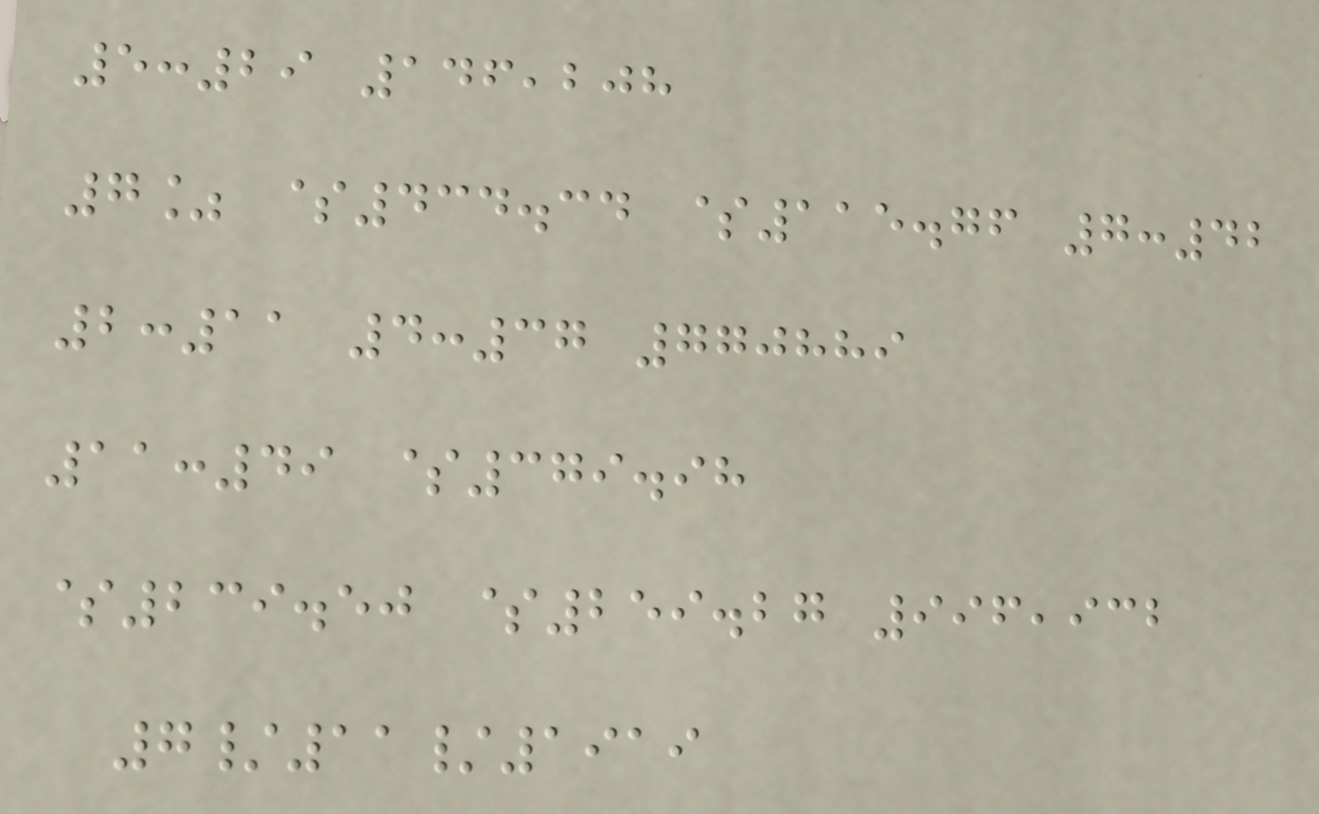5:29 146,208
7% $434.34 $115.76 7:42
2:11 4:37 770889
11:49 $379.98
$239.50 $259.27 996,932
7/11/1919
